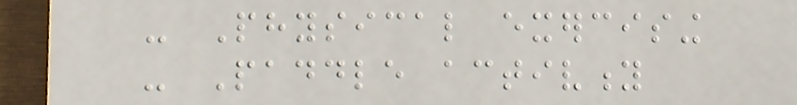- Physical exercising
- Paddle activity
